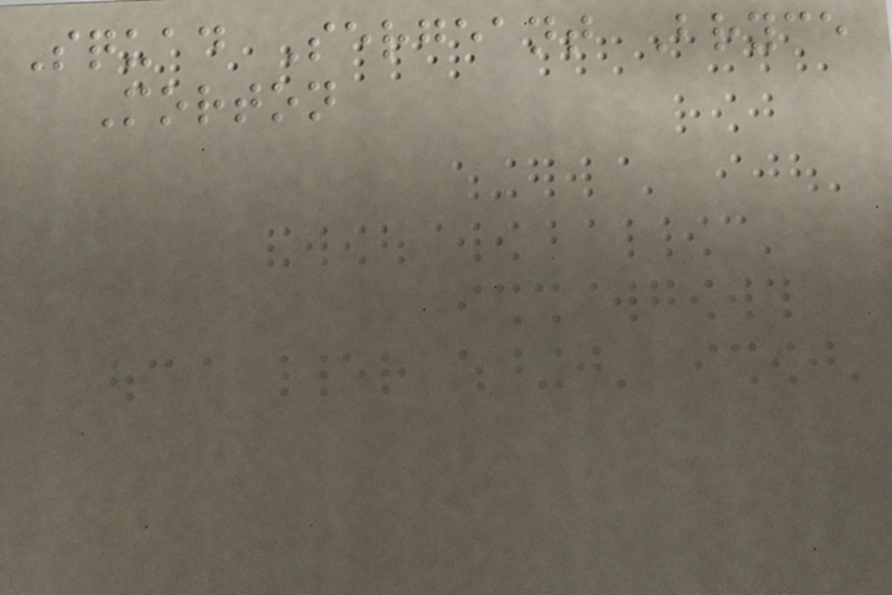Squad Sergeant Bryce
Morton
